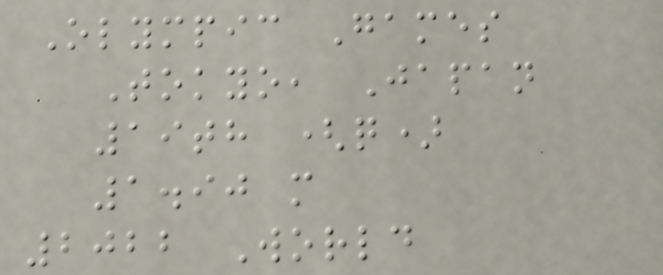Olympic Games
Tokyo, Japan
19th (q)
1.90 m
2022 World
